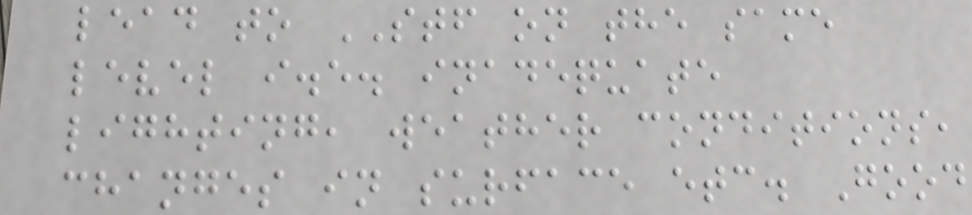lead to STF on the same
level i.e. inadequate
lighting, weather conditions,
changes in surface etc. Good
